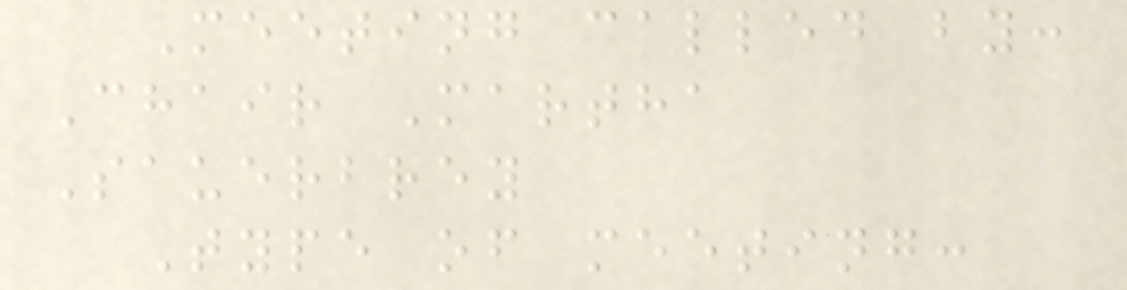Meeting called by:
Chair Martha
Sauerbrey
Type of meeting:
